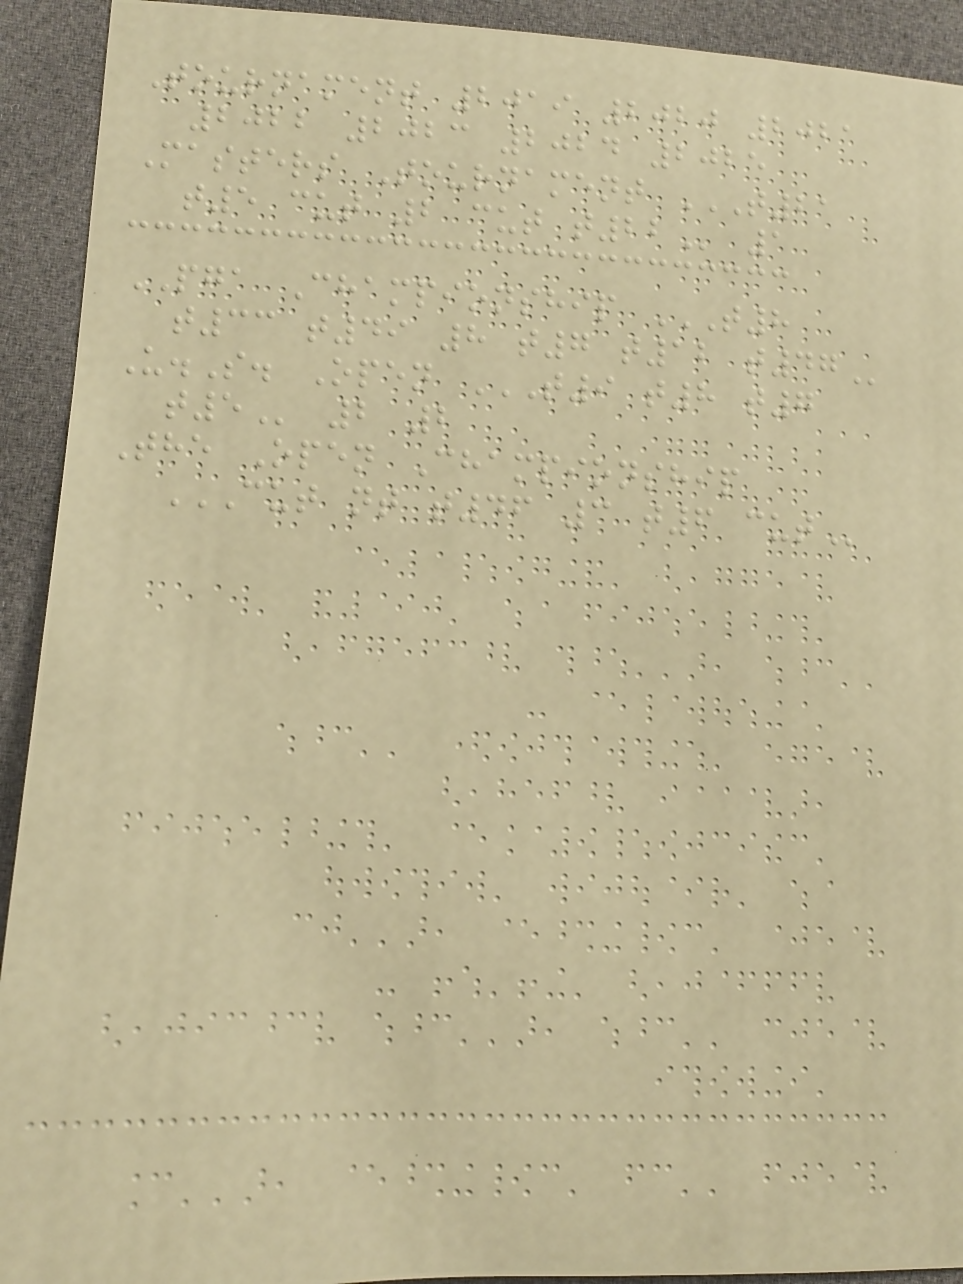Tournament 2019 2020 2021
2022 2023 2024 2025
Masters Tournament T21
T5 CUT 2 CUT T22 1
PGA Championship T8
T33 T49 8 T7 T12 T47
U.S. Open T9 T8 T7
T5 2 2
The Open Championship
CUT NT T46 3 T6 CUT
